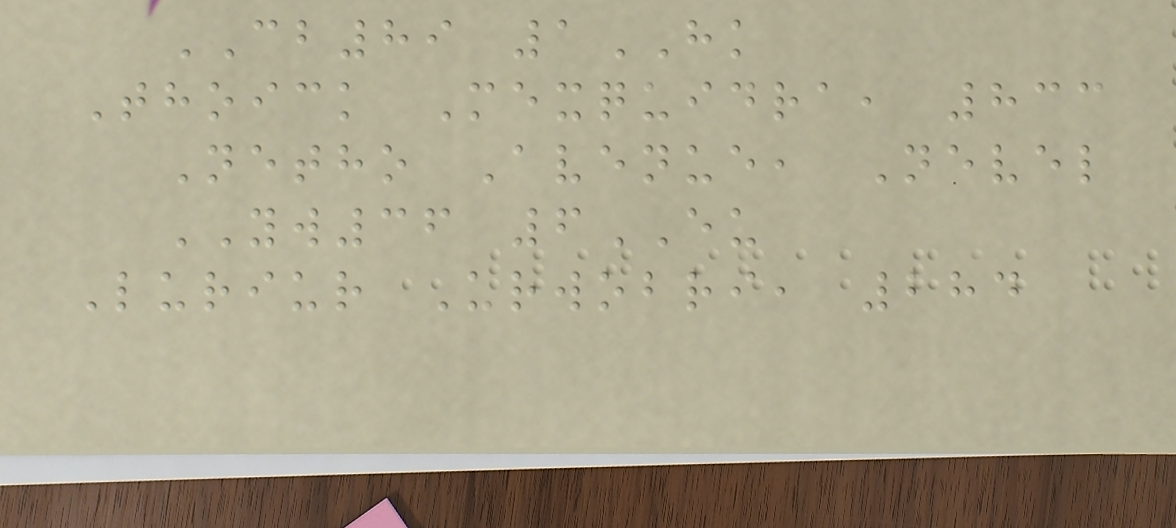CB89 1HK
Thoick Mexquidra, 833
Netho Avenue, Nevel
YW36 6EU
Luriur Urwobri, 284
